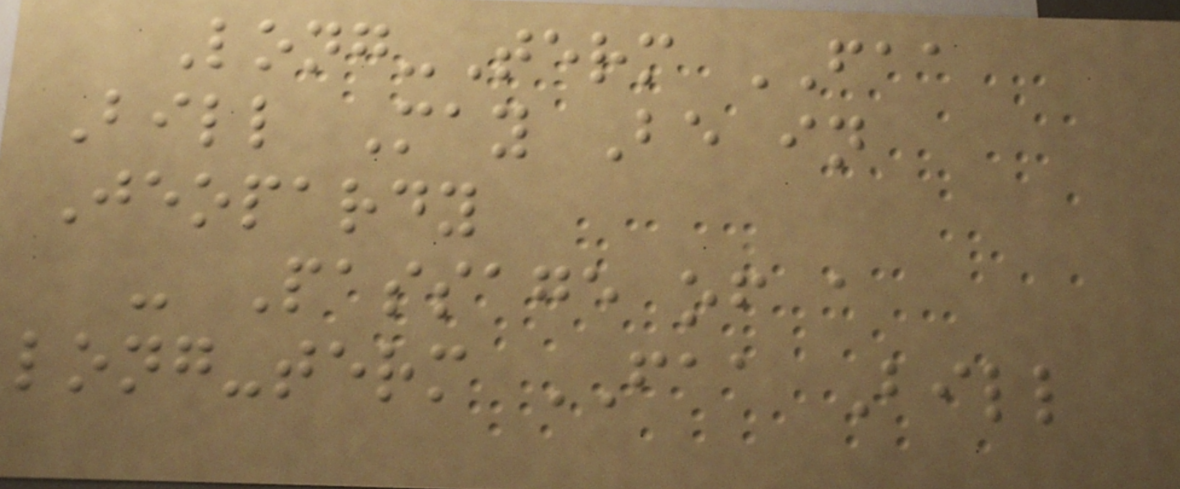Long-Term FAA
Bill May Be in
Jeopardy
- Passage of a
long-term FAA Bill
